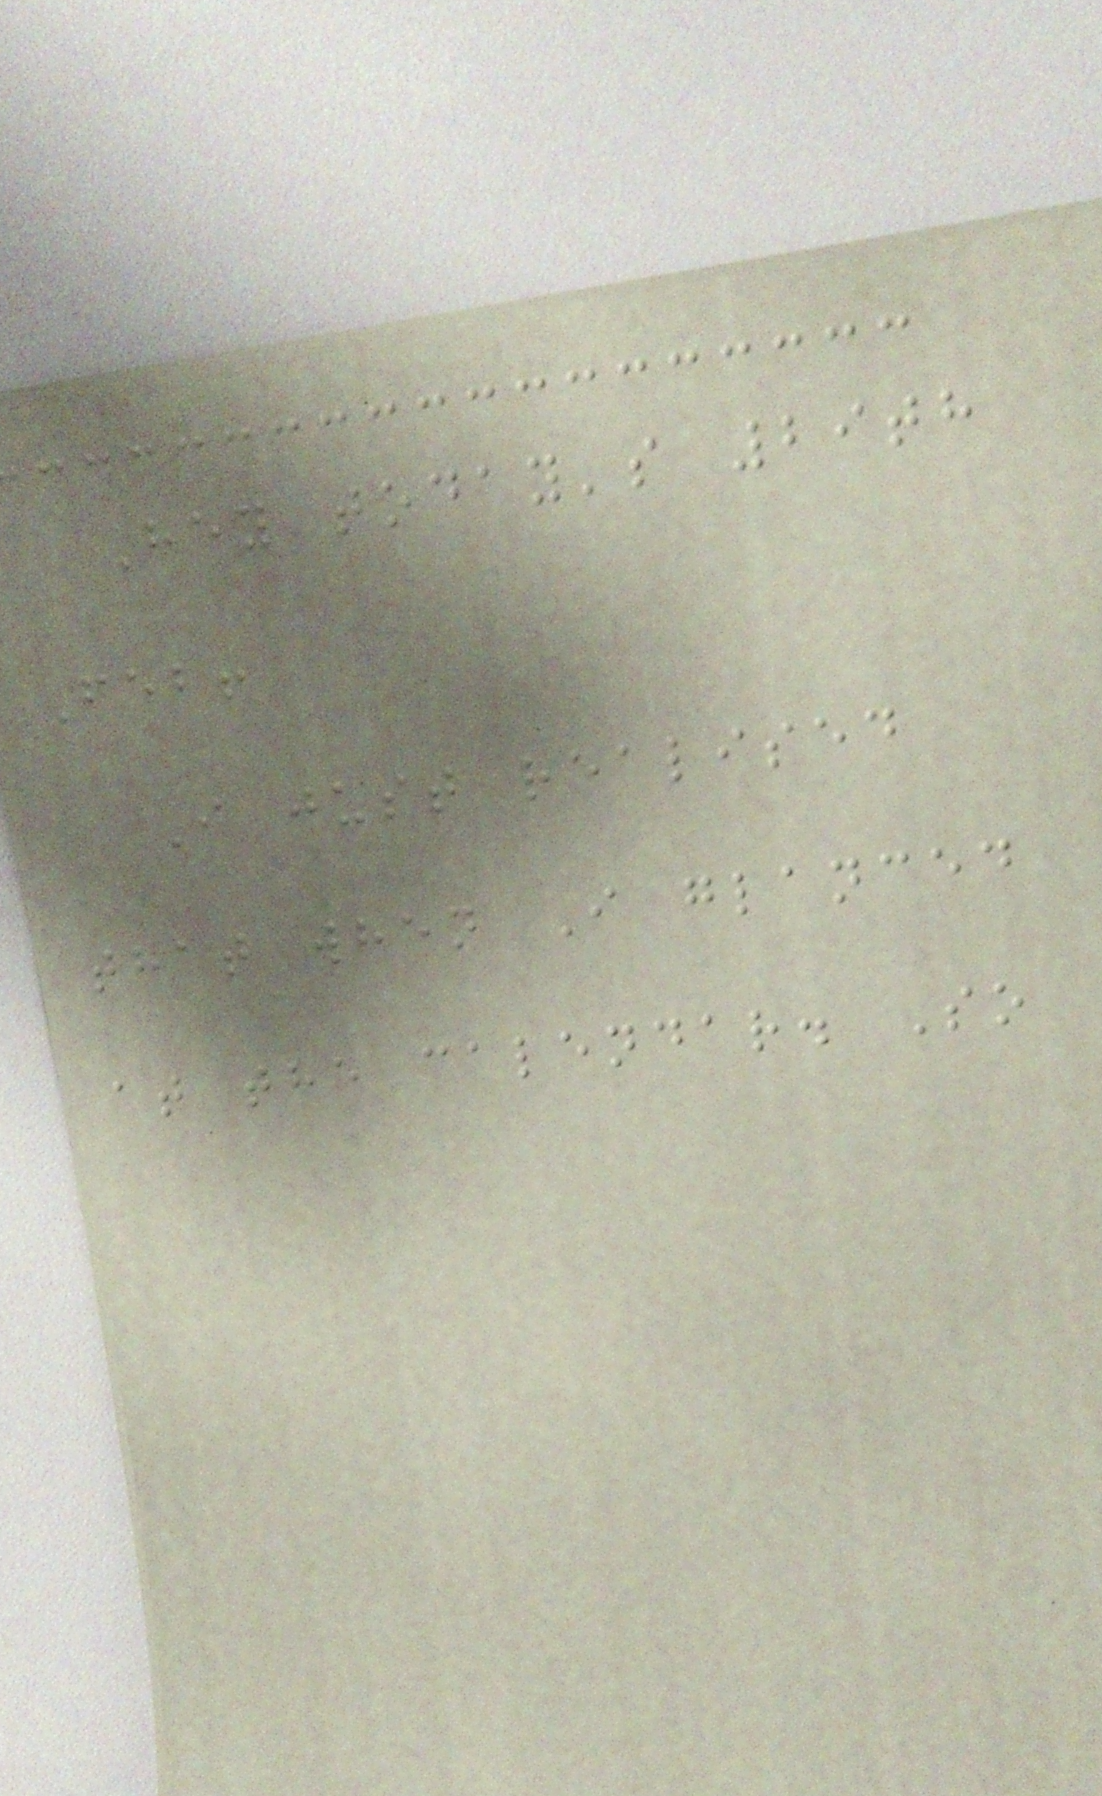Hey today's 29th
Feb!
I just realised
that when I glanced
at the calendar. So
